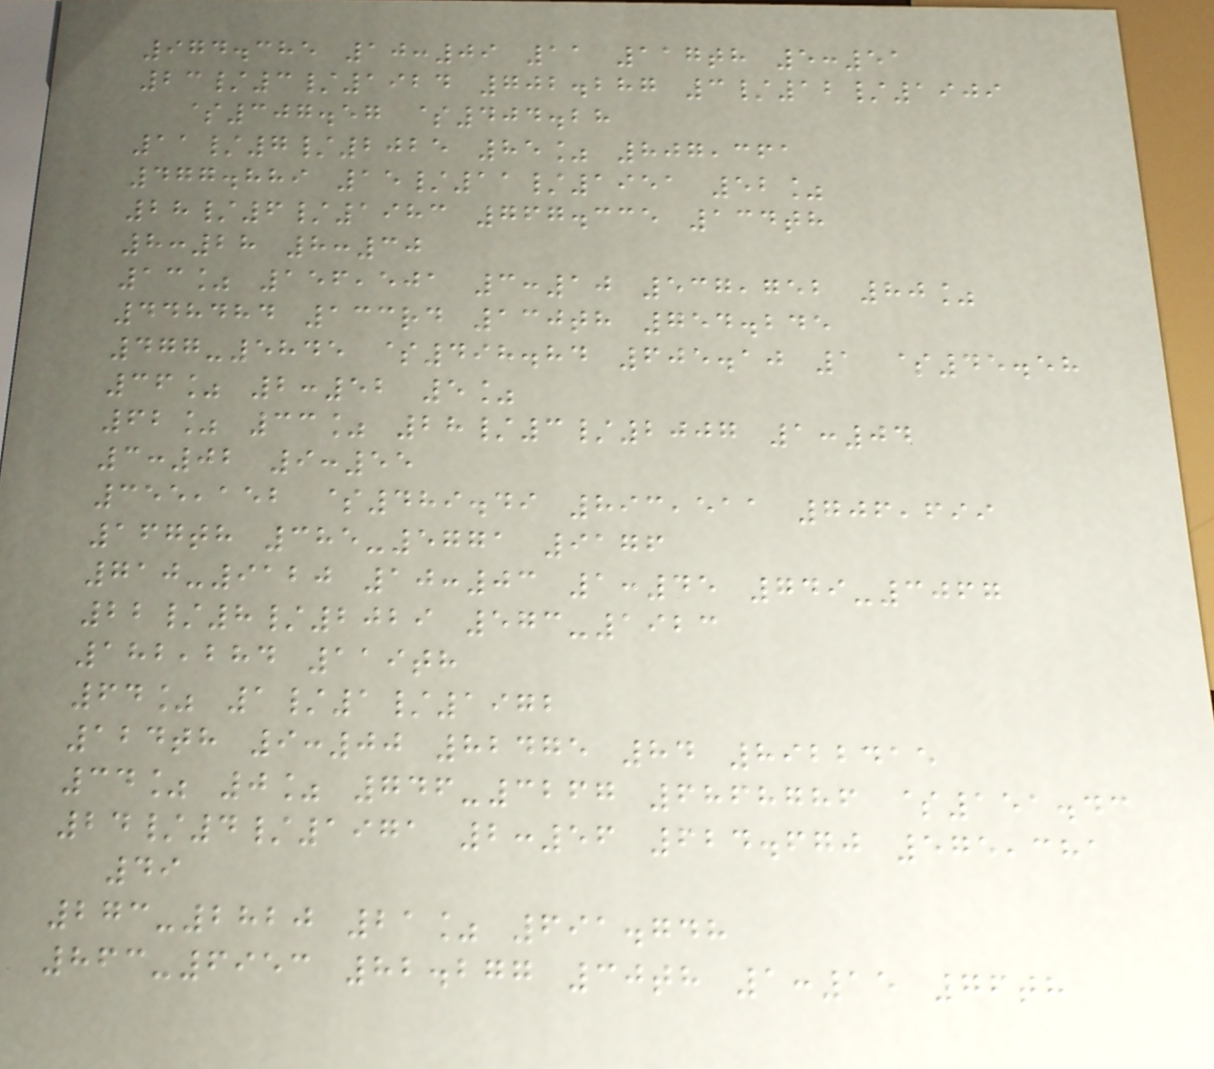974.385 10:09 11 117th 5:51
23/3/1924 702.287 3/12/1909
$307.57 $404.28
11/7/2025 85% 807,361
477.889 15/11/1951 52%
28/6/1983 767.335 134th
8:28 8:30
13% 156,501 3:10 537,752 80%
448484 133rd 130th 754.245
477-5845 $498.84 605.10 1 $45.58
36% 2:52 5%
62% 33% 28/3/2007 1:04
3:02 9:55
355,152 $489.49 893,511 706,699
167th 385-5771 9176
710-9120 10:03 1:45 749-3067
22/8/2029 573-1923
182,284 119th
64% 1/1/1972
124th 9:00 82475 84 8922415
34% 0% 746-3267 6868786 $151.43
24/4/1971 2:56 624.670 575,381
49
273-2820 21% 691.748
863-6953 82.277 30th 1:15 76th
